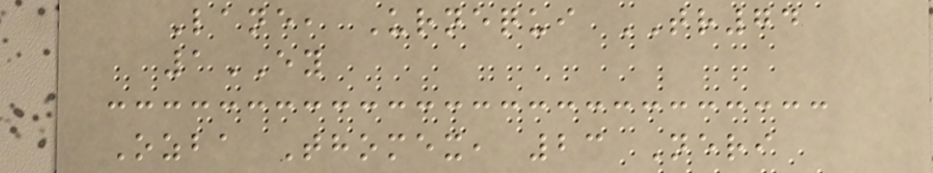Lane, Urnequi TR74
1EY
Ozba Thomex, 23 Neri
